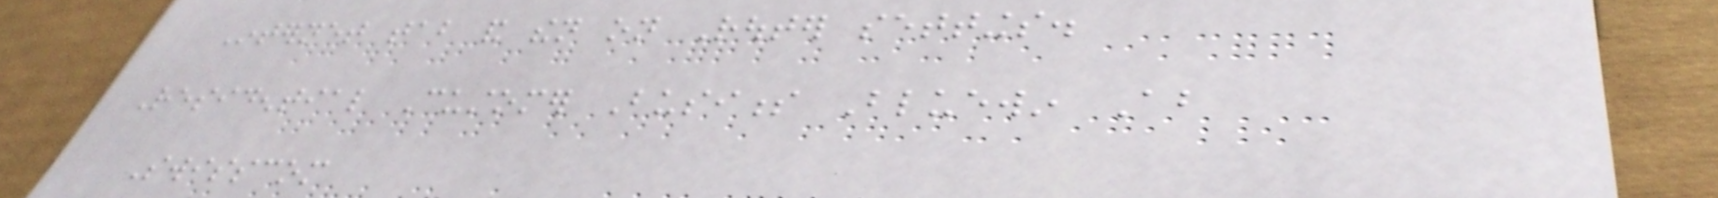Internet tab and then on Router settings.
Residential Customer Business Bluewin About
Swisscom
